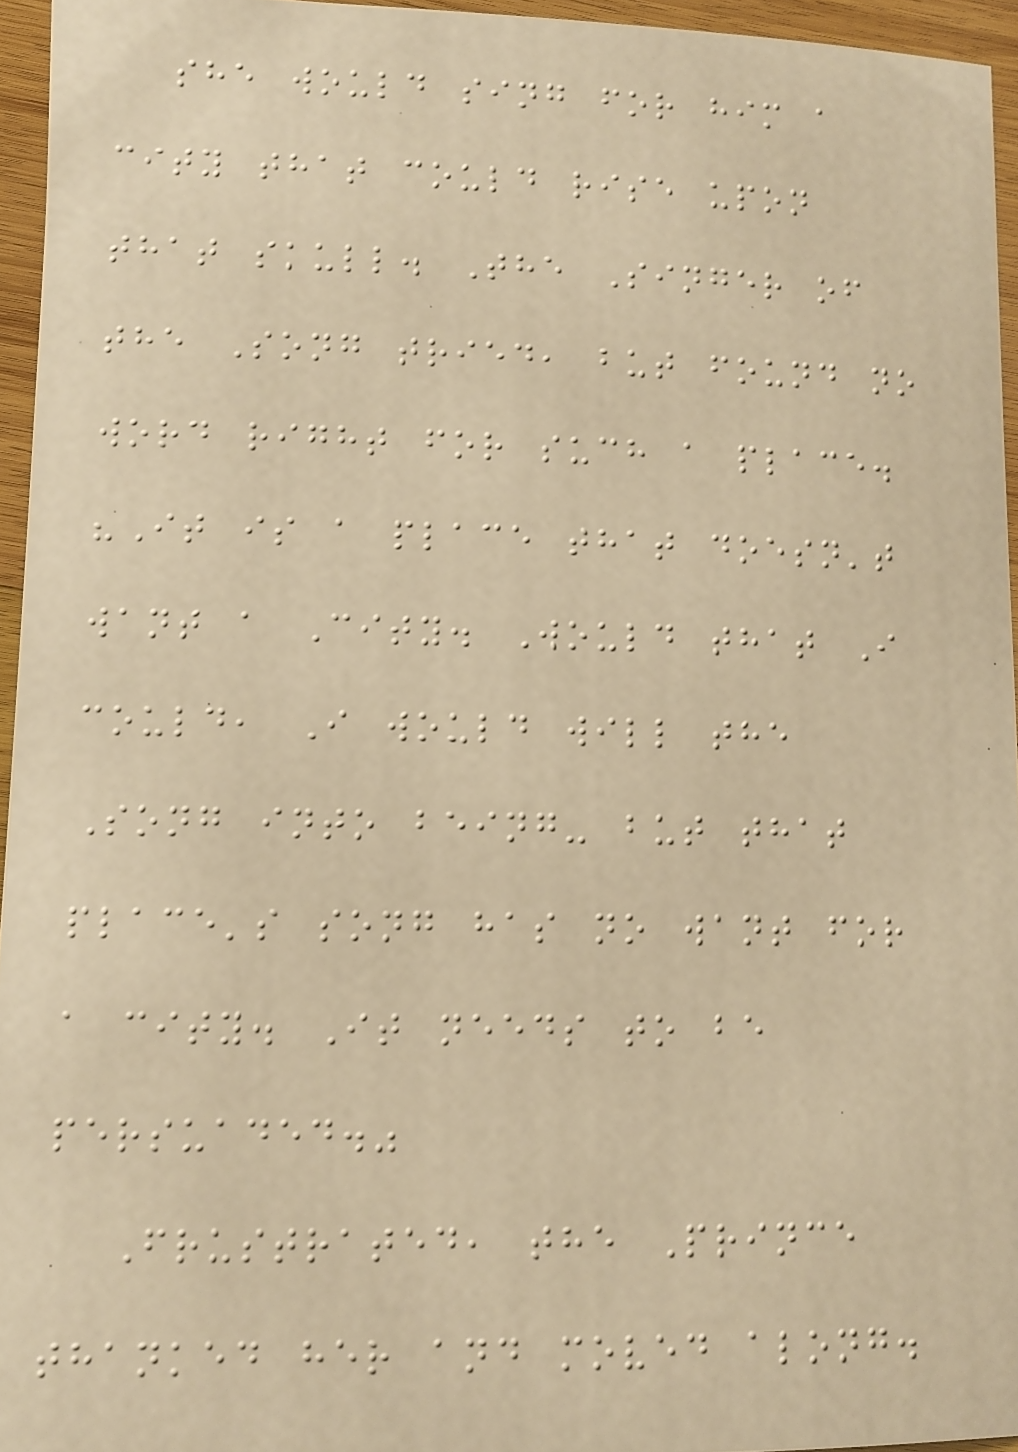she would sing for him a
city that could rise upon
that skull. The Singer of
the Song tried, but found no
word right for such a place.
"It is a place that doesn't
want a City. Would that I
could, I would will the
Song into being- but that
place's song has no want for
a city. It needs to be
persuaded."
Frustrated, the Prince
thanked her and moved along.
